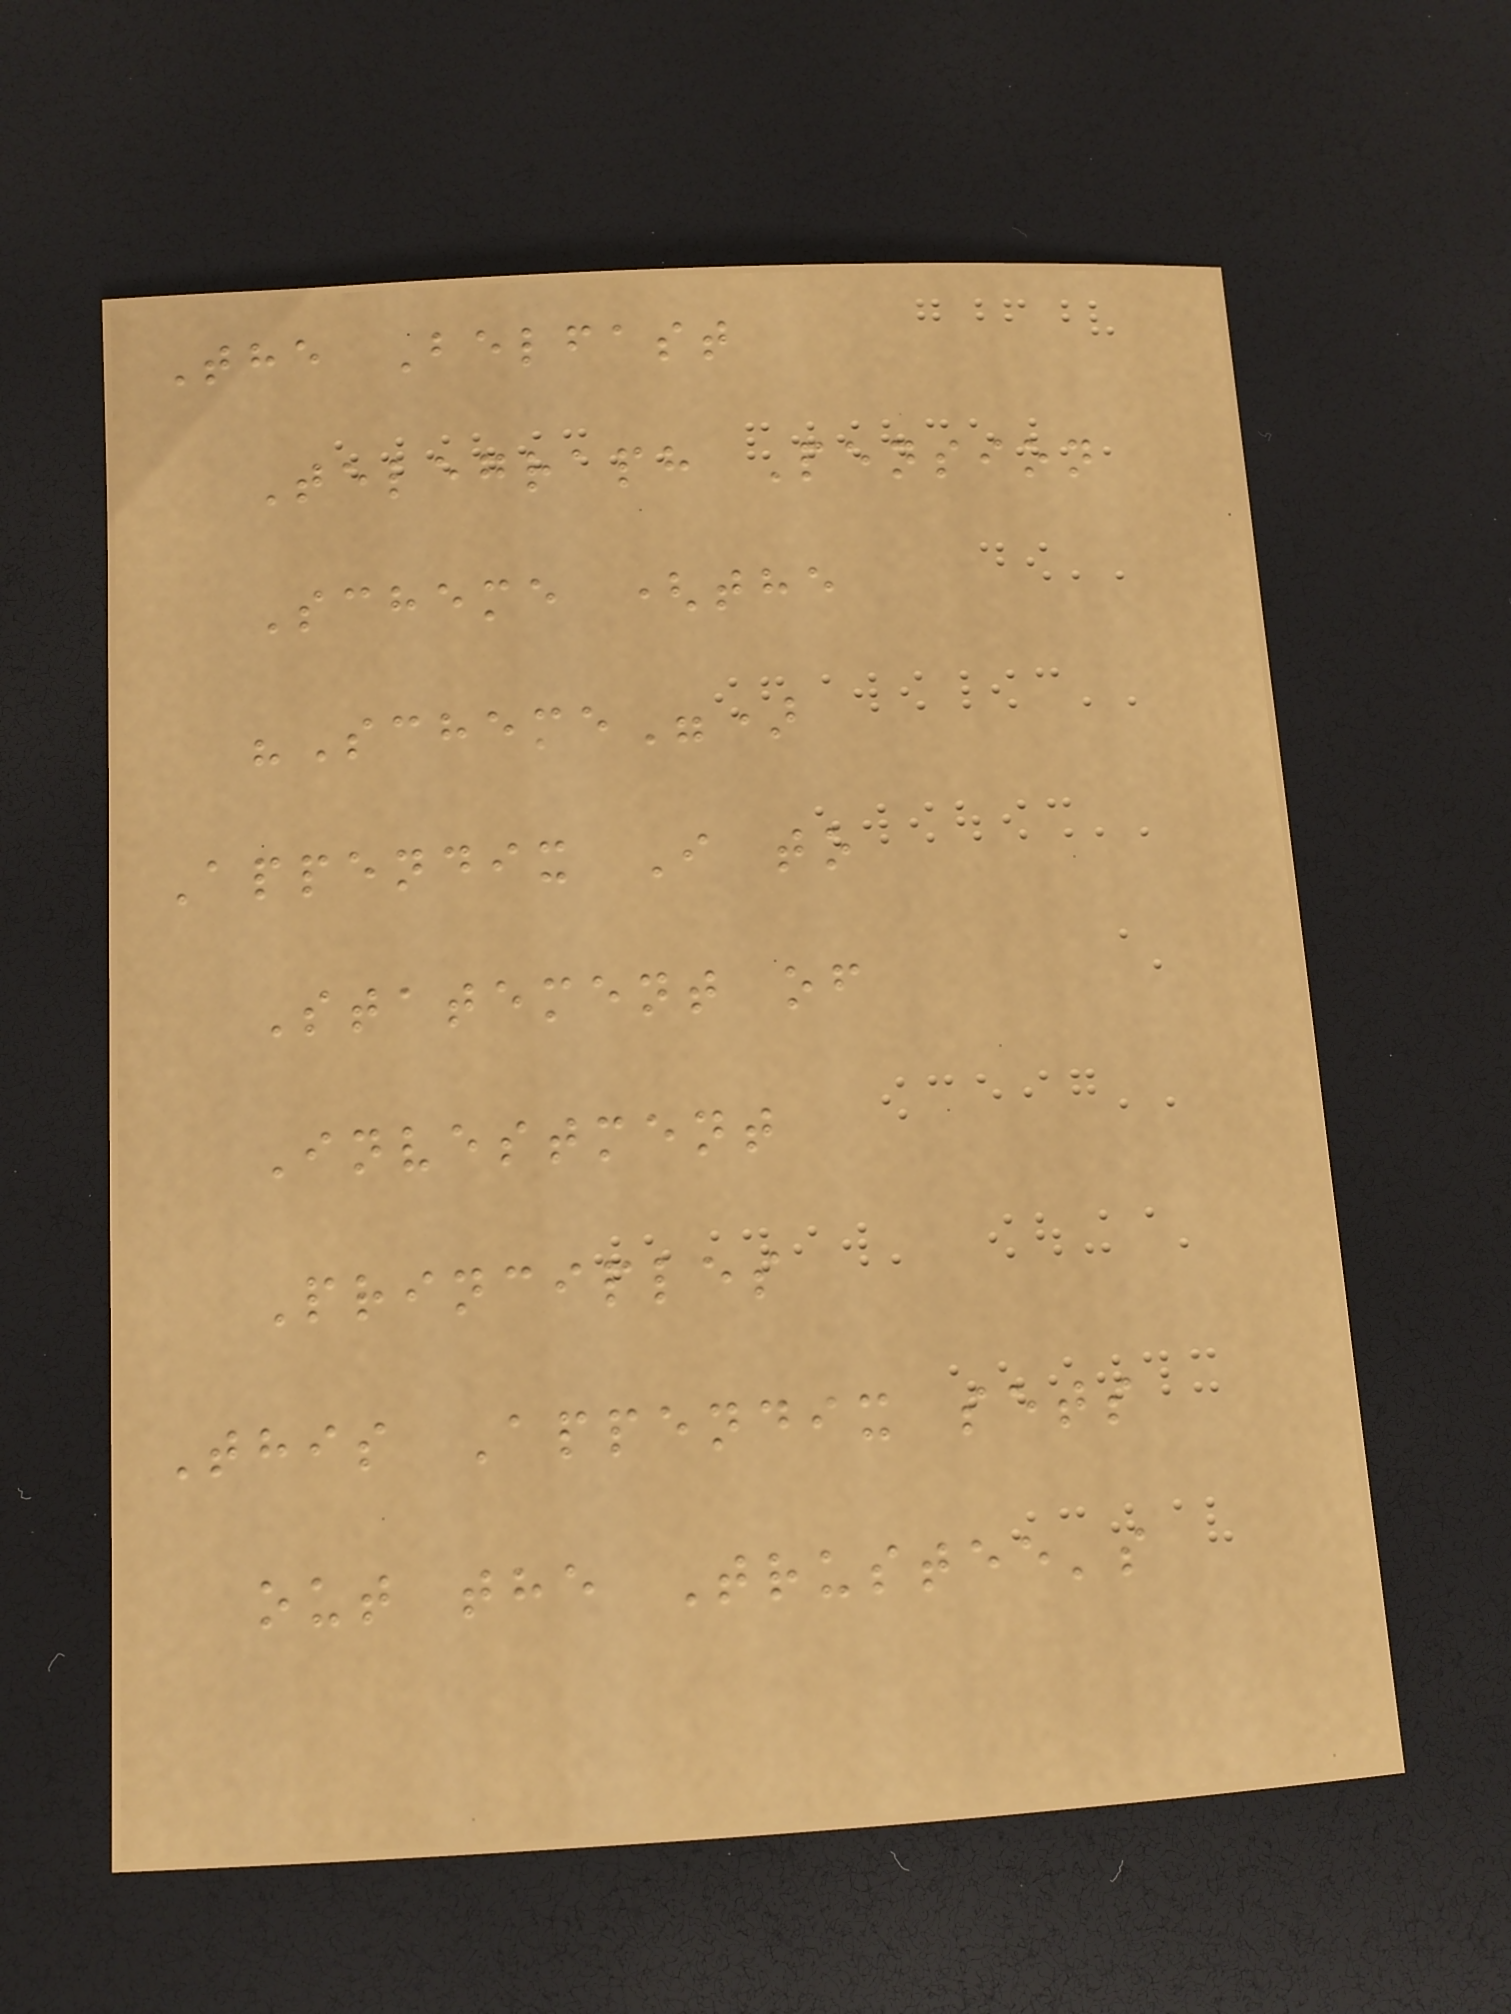The Belfast
Telegraph Pension
Scheme (the
"Scheme")
Appendix I to
Statement of
Investment
Principles
This Appendix sets
out the Trustee's
